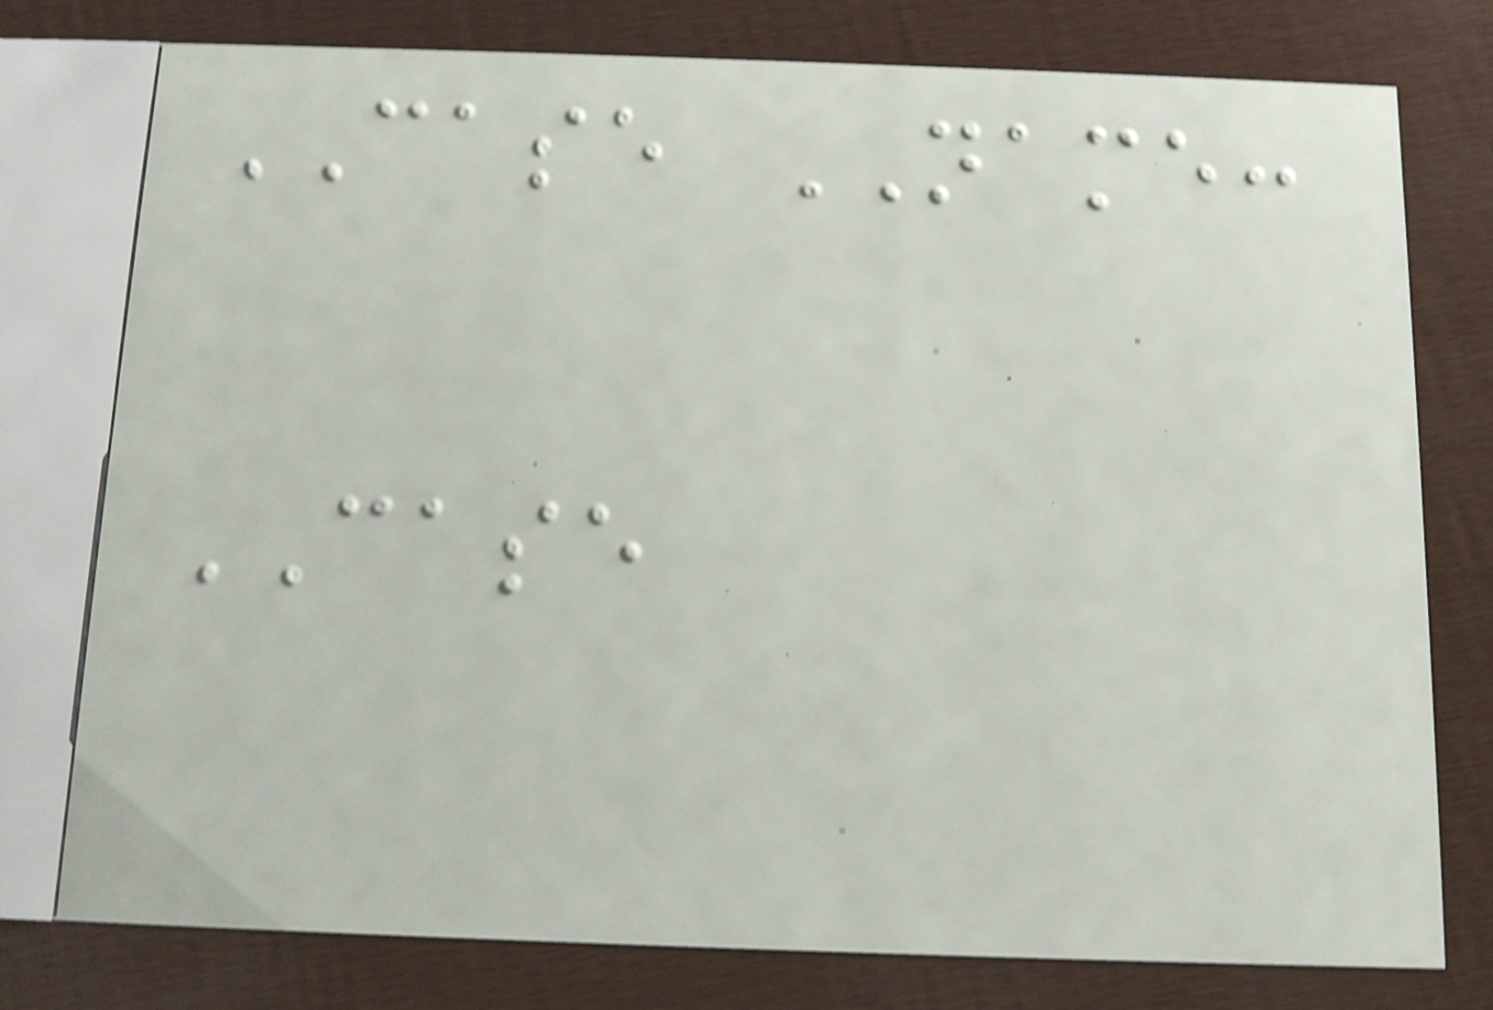CASE NAME:
CASE
